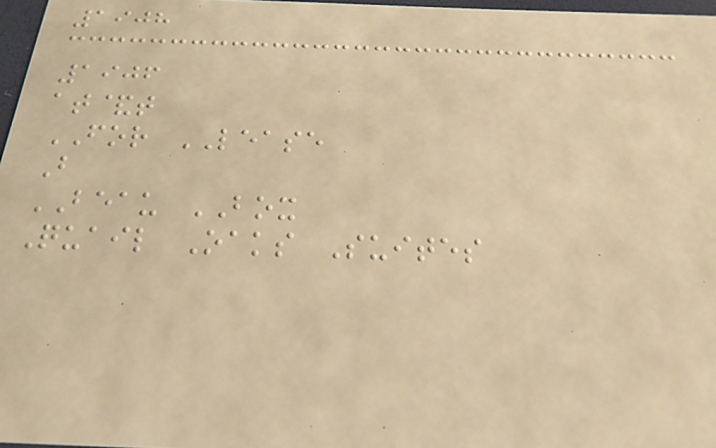1908
1906
at&t
FOR LEASE
B
BEAU BOX
Quail Oaks Suites
